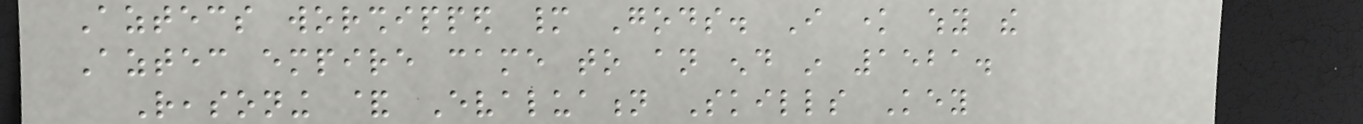Aztecs worshipped many Gods. I know why the
Aztec empire came to an end in 1521.
Reasoning & Evaluation Skills Key
